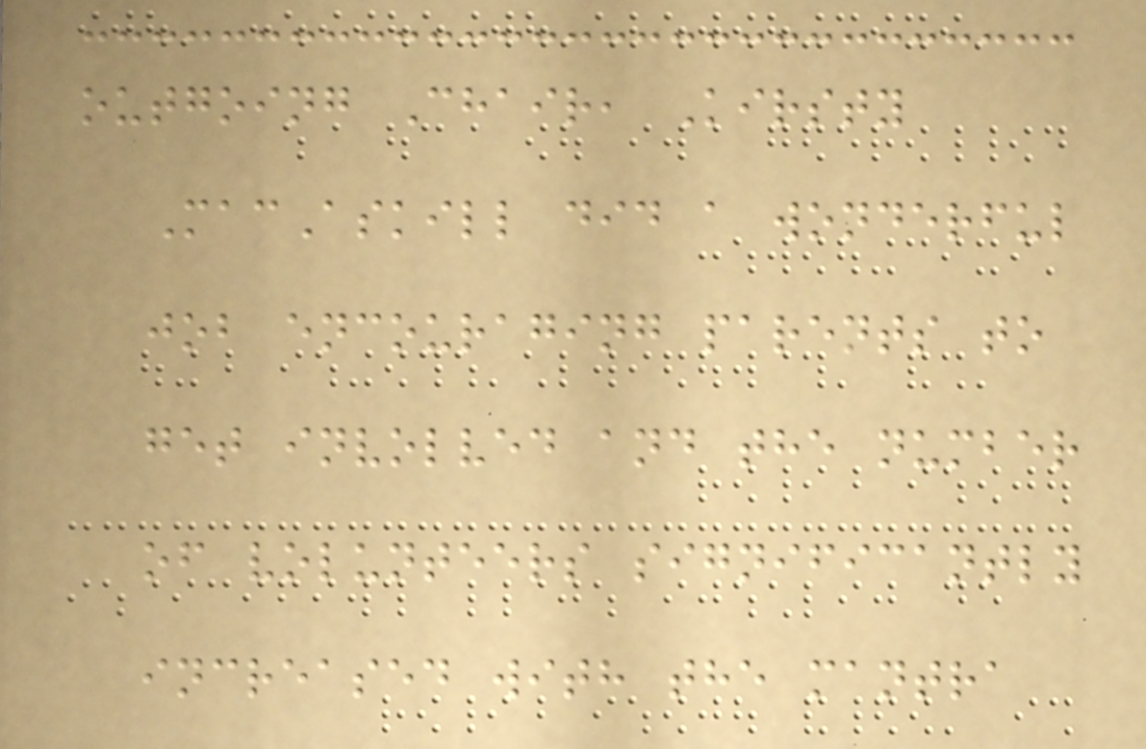outgoing Chair, Kirsty
MacAskill did a wonderful
job encouraging parents to
get involved and the number
of volunteers significantly
increased with the mantra
